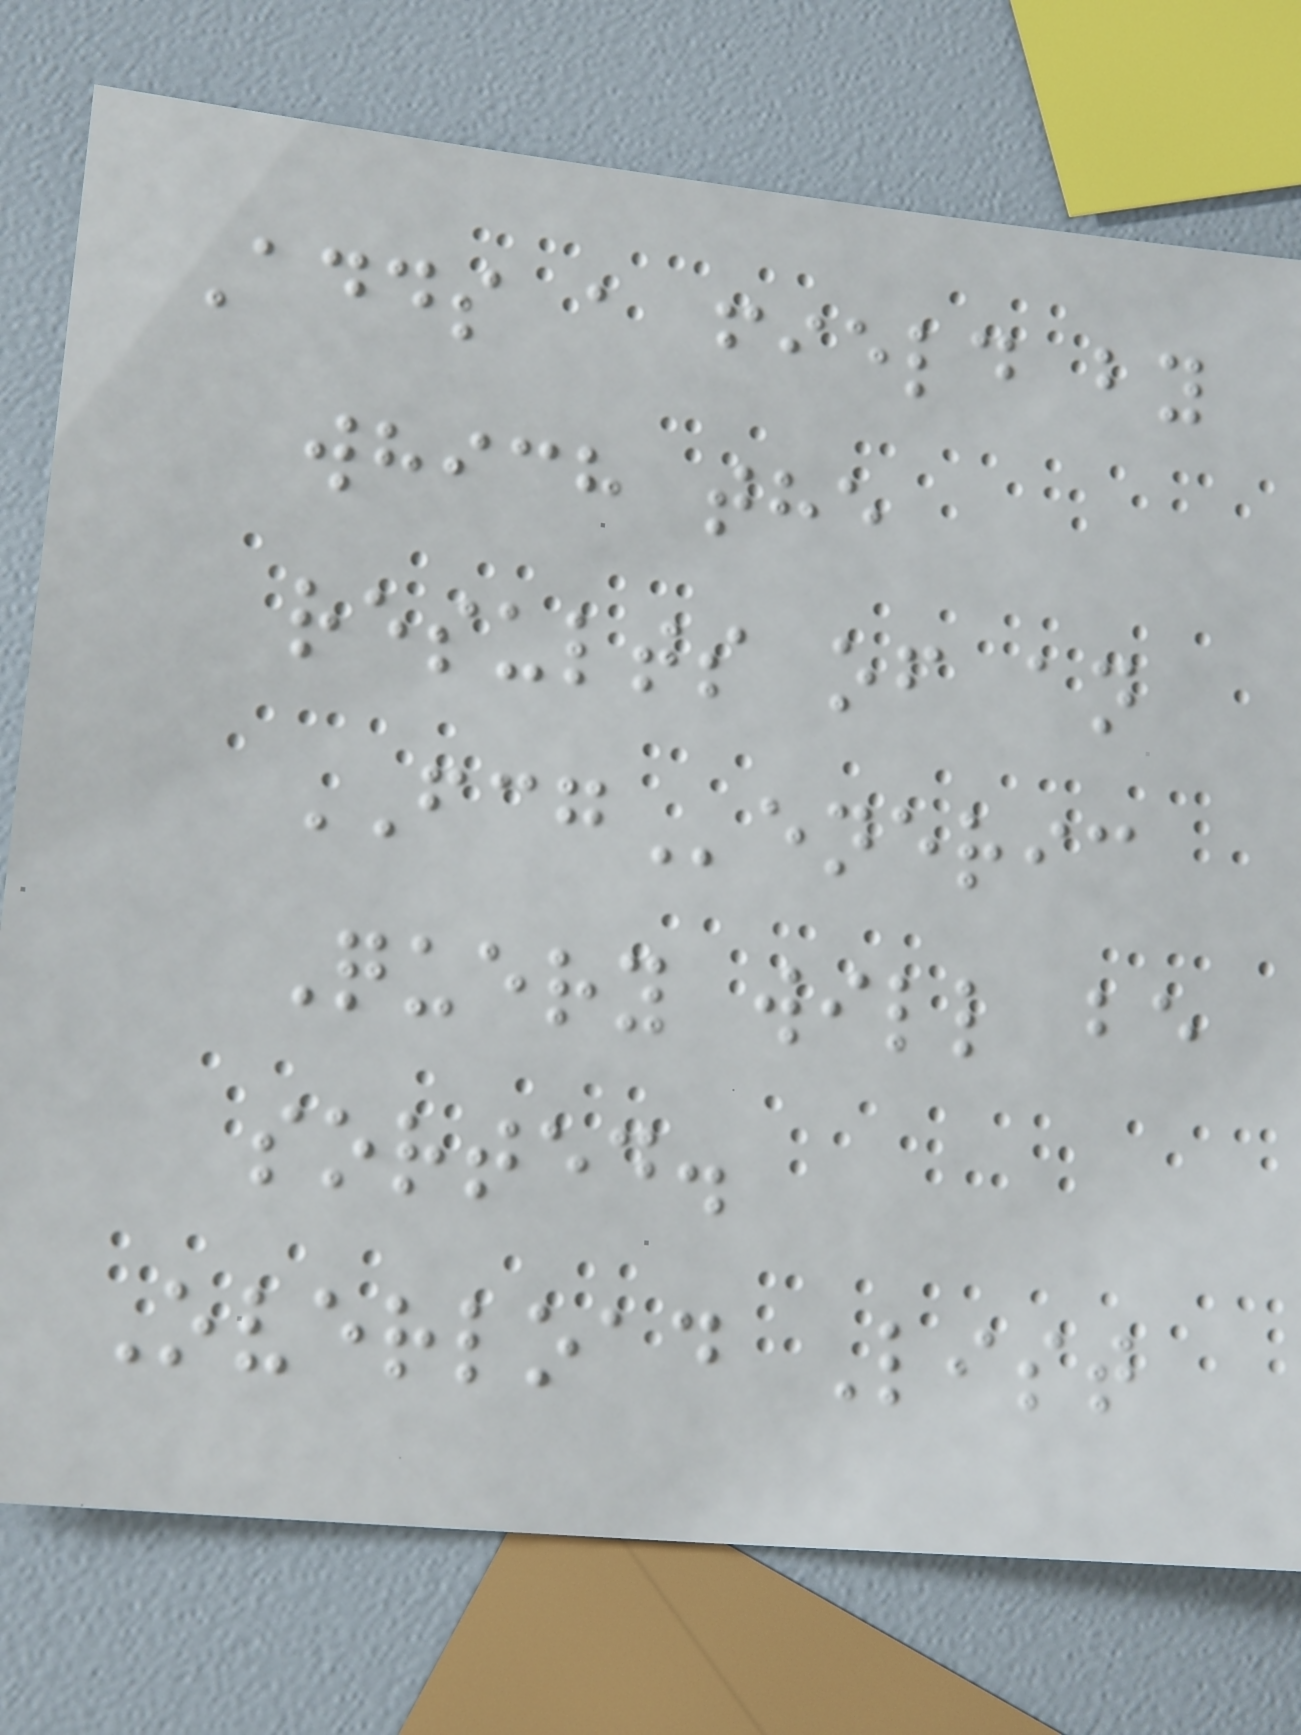Adds a field by
which the
results of an
FCGeneric
Query will be
sorted.
Overload List
